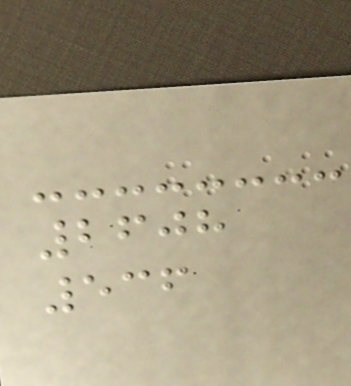2608
536
